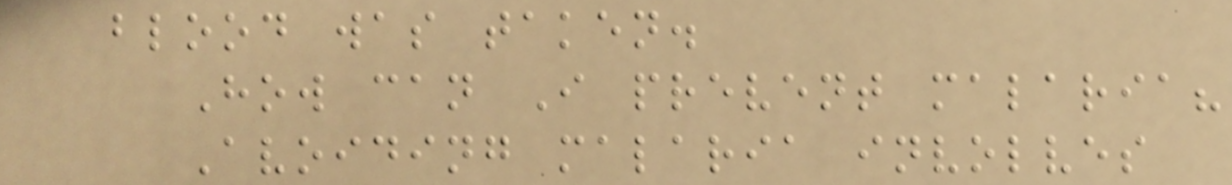blood was taken.
How can I prevent malaria?
Avoiding malaria involves
